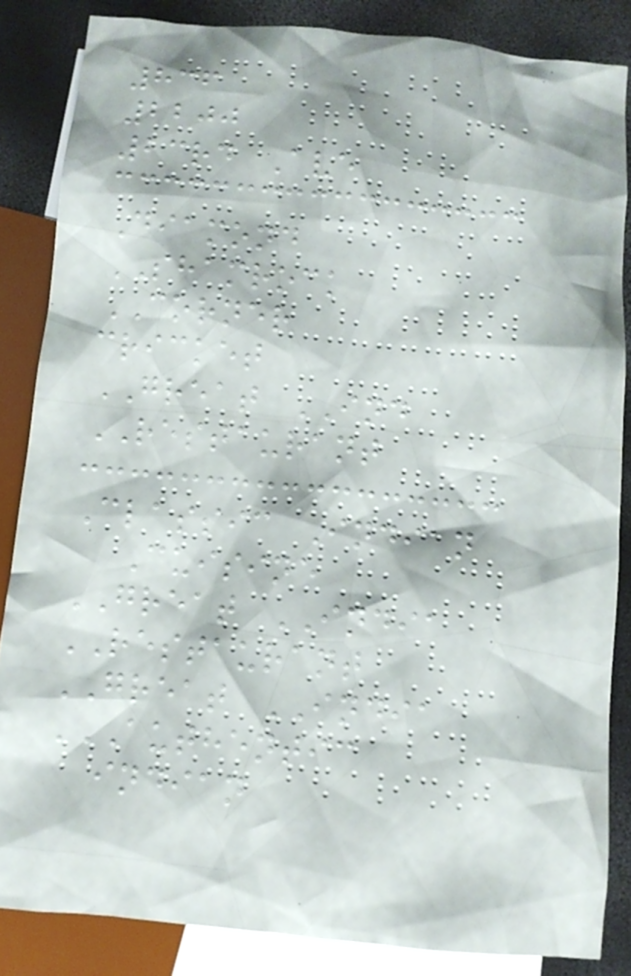836
2200
23rd Ave
Diamond
SHAMROCK
CORNER
cricket
GREAT IND
RESTAURANT
Classic Indian
Cuisine
GREAT INDIA
RESTAURANT
GREAT INDIA
AUTHENTIC
INDIAN
